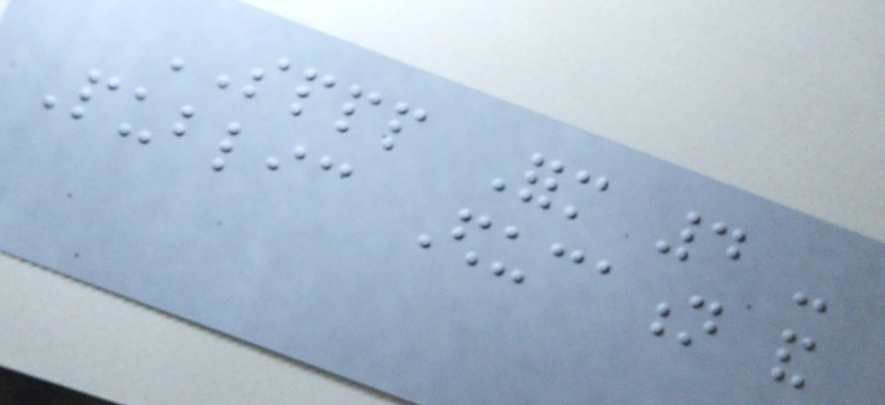SPPP Form 4 -
Public Education and
